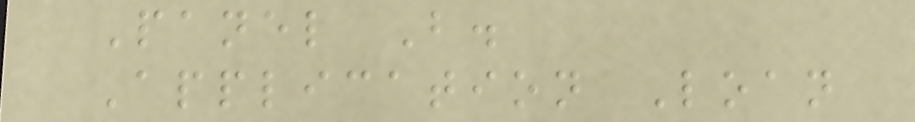Panel B.
Application Loan
